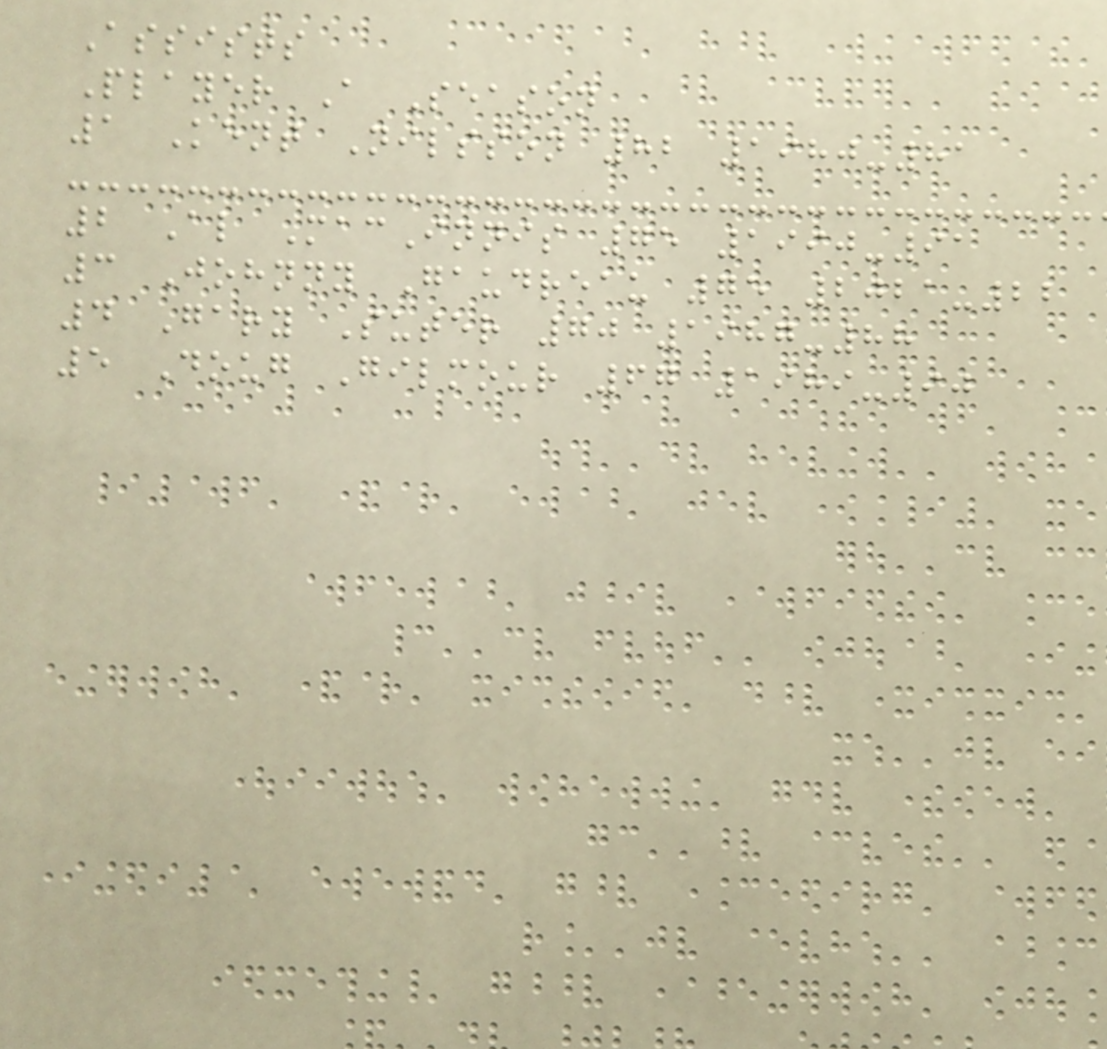Assists
Player A Season
1 Kent Nilsson 82 1980-81
2 Al MacInnis 75 1990-91
3 Johnny Gaudreau 75 2021-22
4 Gary Suter 70 1987-88
5 Doug Gilmour 67 1989-90
